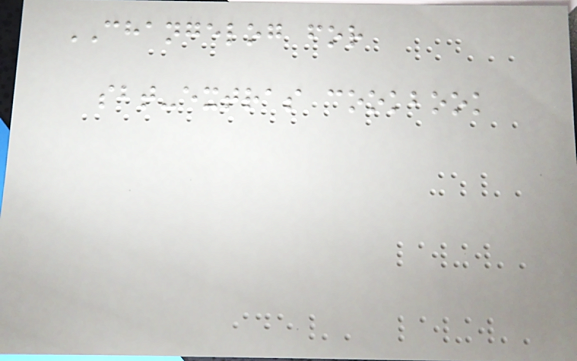CHANGELOG for
sbt-extras cookbook
